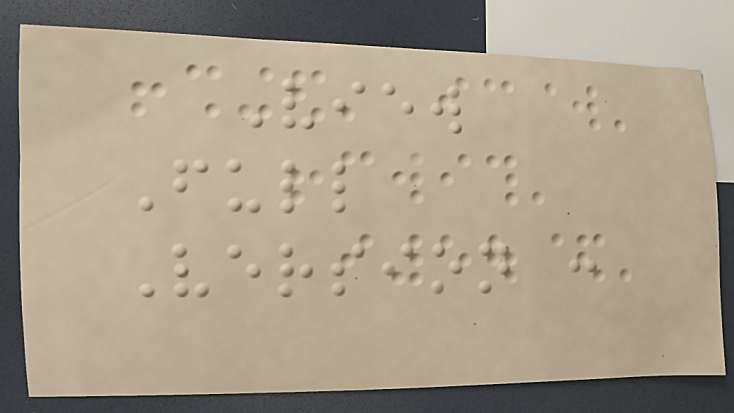View
Full
Version :
